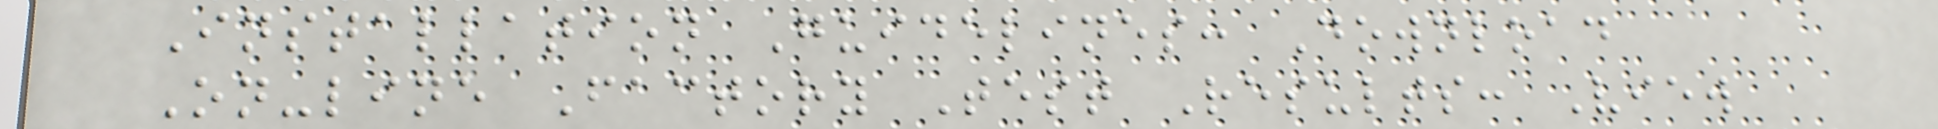Installation Guidelines: Download
On-line Factory Test Results: View
